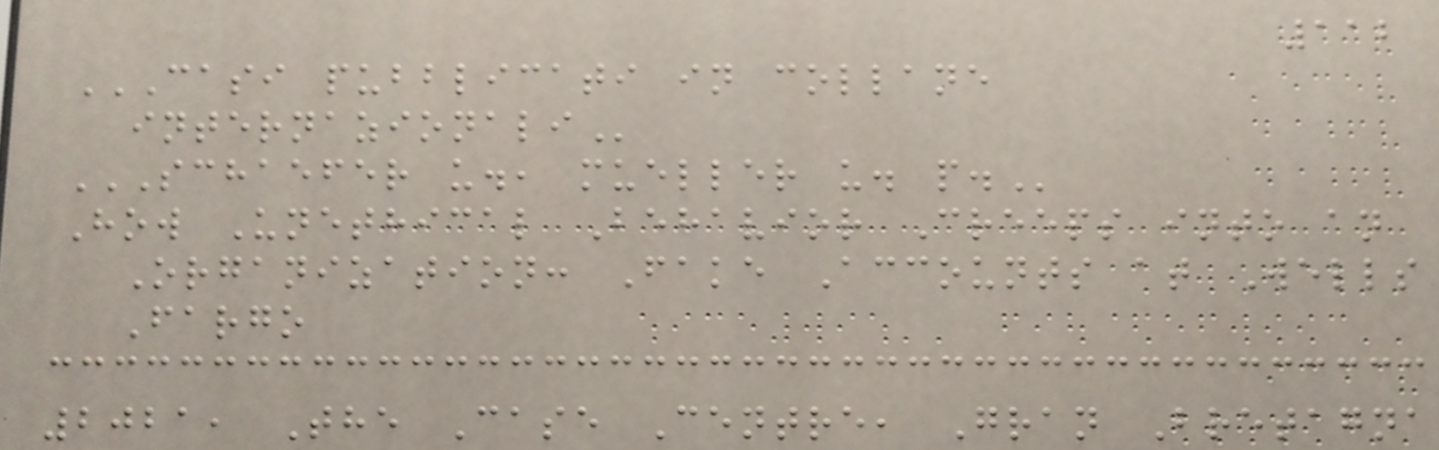112
CASI PUBBLICATI IN COLLANE
INTERNAZIONALI
SCHAEFER U., MUELLER U. P.
How Unethical Behavior Creeps into an
Organization: Fake Accounts at Wells
Fargo
2021, The Case Centre, Gran Bretagna
